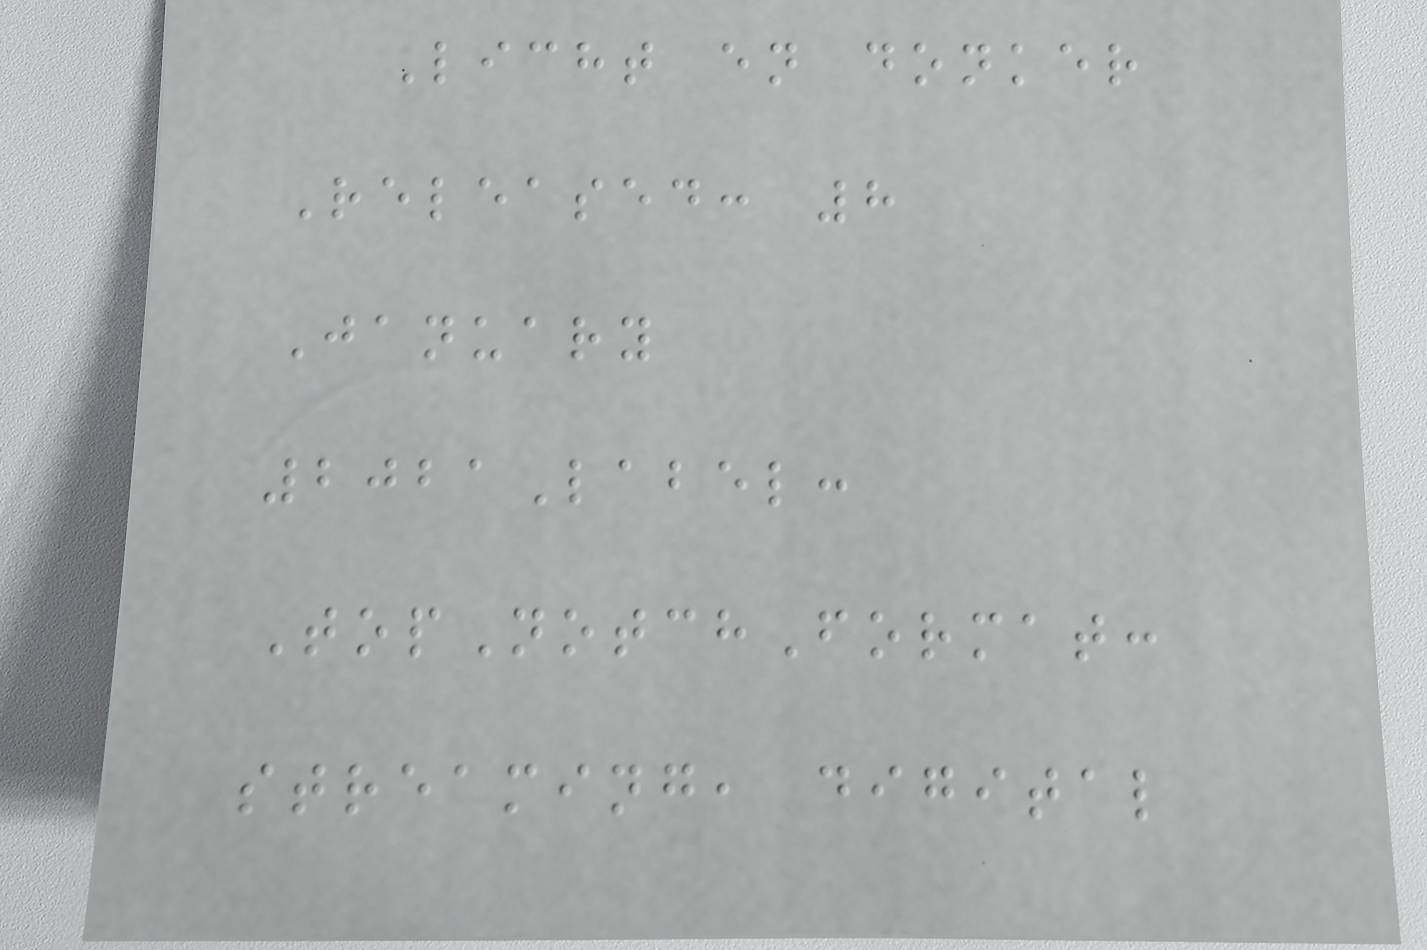Licht en donker
Released: 8
January
2021Label:
TopNotchFormat:
streaming, digital
